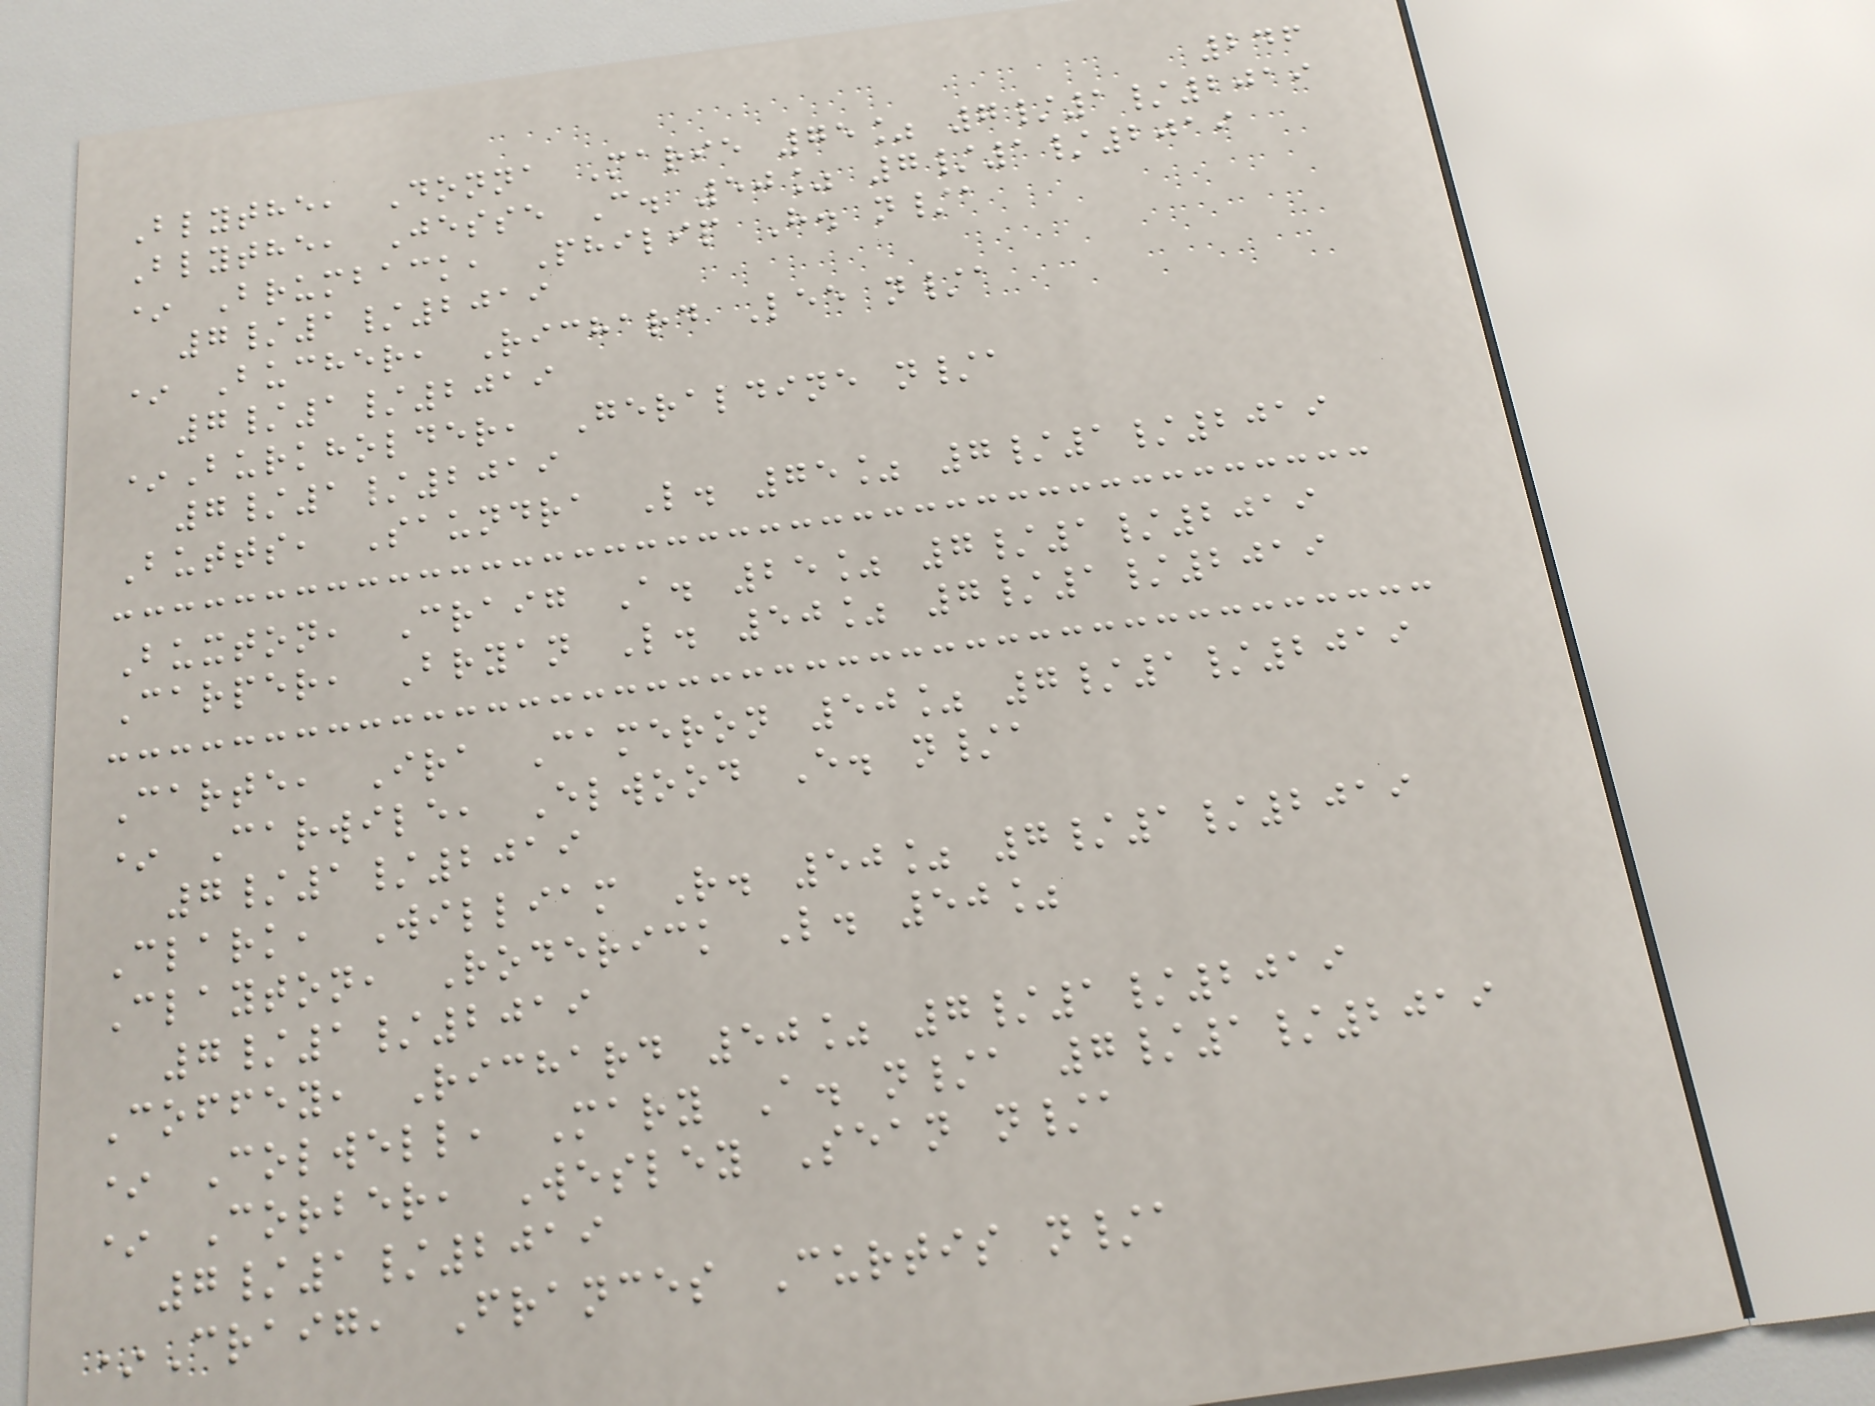246
Blythe, Donna Marie 75% 7/1/2019
Blythe, Jesse C. 50% 7/1/2019
* Brumback, Philip H. n/a
7/1/2019
* Bucher, Richard Lee n/a
7/1/2019
*Burkholder, Geraldine n/a
7/1/2019
Butts, Saundra L. 75% 7/1/2019
Buxton, Craig A. 25% 7/1/2019
Carper, Bryan L. 50% 7/1/2019
Carte, Ira Cameron 50% 7/1/2019
* Carwile, Elwood E. n/a
7/1/2019
Clark, William R. 50% 7/1/2019
Clayton, Roderick L. 50%
7/1/2019
Coffey, Richard 50% 7/1/2019
* Colwell, Mary A. n/a 7/1/2019
* Corber, Wesley Sean n/a
7/1/2019
*Craig, Frances Curtis n/a
